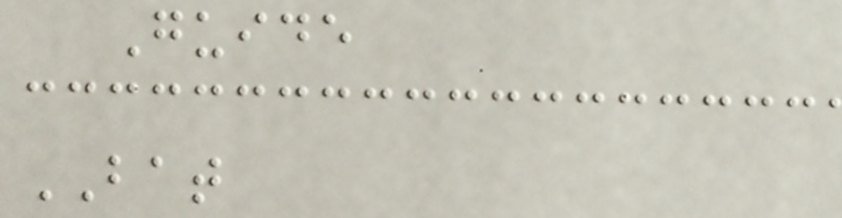Guide
BAT
